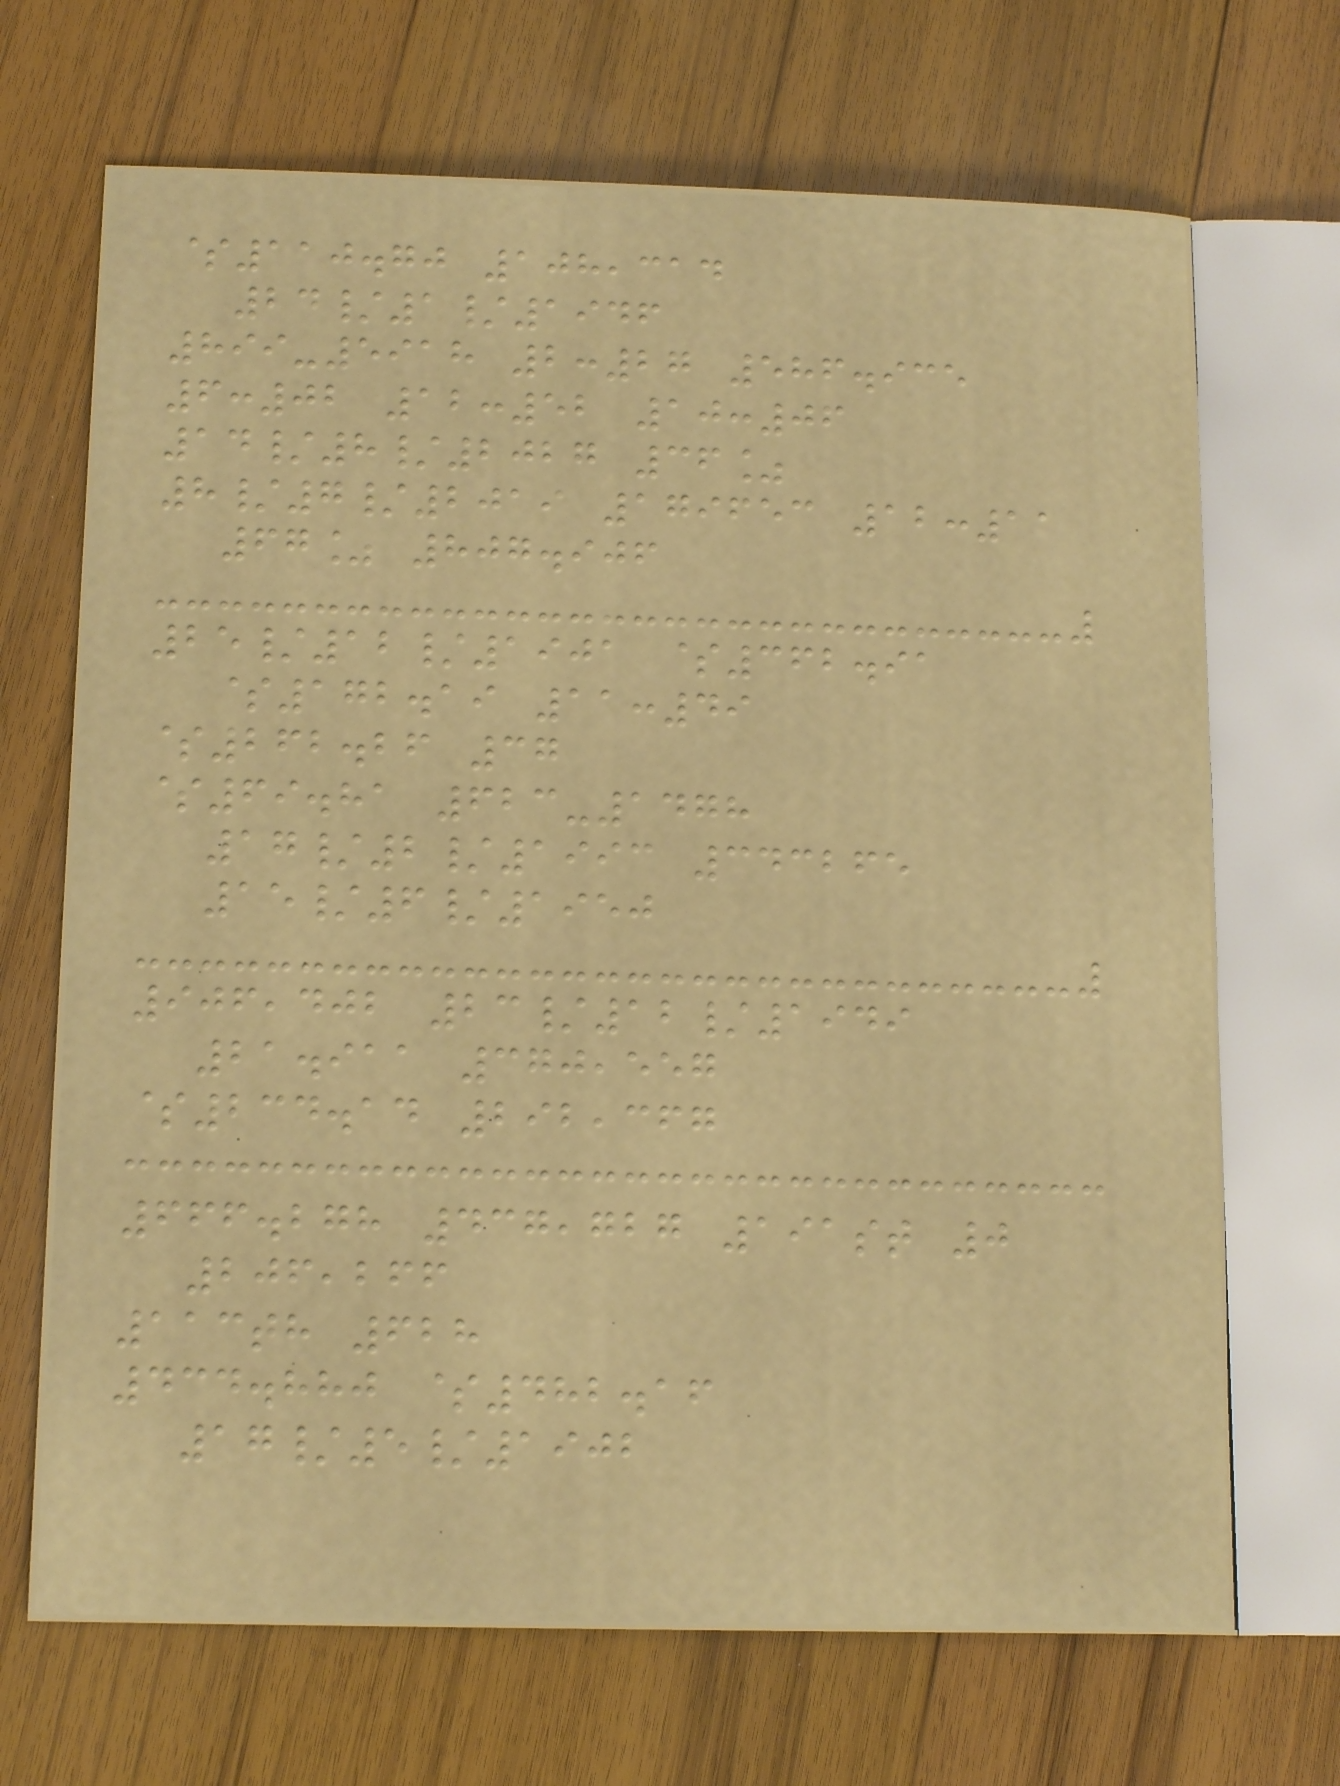$110.70 108,314
24/1/1946
899-5918 2:27 586.935
6:02 12:52 10:06
14/8/2027 36%
8/7/2019 179653 12:11
67% 807.906
25/12/1901 $362.91
$172.19 11:49
$262.26 37
$69.81 623-1478
17/2/1993 343265
15/6/1950
906,402 23/12/1949
21.911 370,557
$234.14 292,367
666.278 437,727 191st 0
206,266
113th 628
434.880 $482.16
17/5/1902
